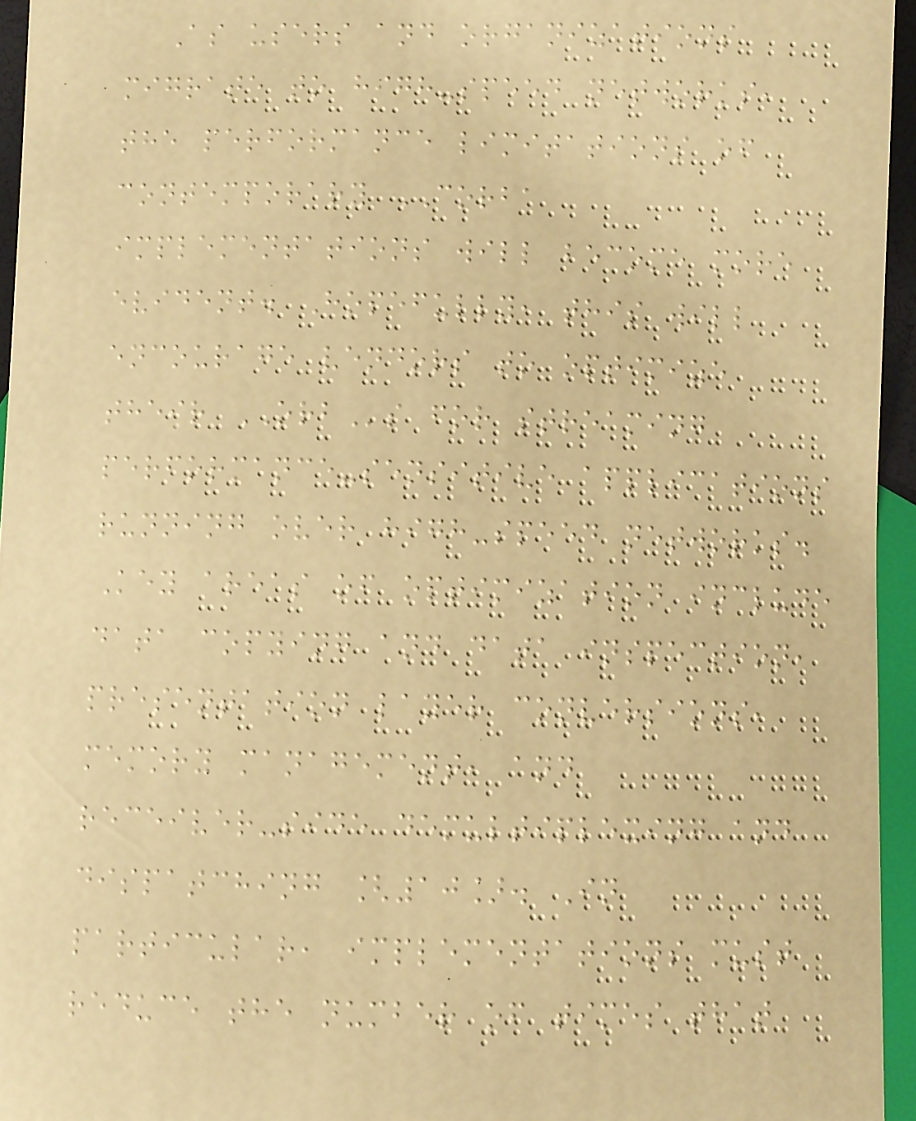As users and organizations
migrate to high-speed networks,
the performance limitations of
contemporary CORBA
implementations will become more
evident. Hopefully, this will
encourage vendors to optimize
their ORBs for streaming
performance-sensitive applications
running over high-speed networks.
Key areas of optimization include
data copying and data inspection,
presentation layer conversions,
memory management, and
receiver-side demultiplexing and
dispatching [10]. In
particular, implementations must
reduce the number of times that
